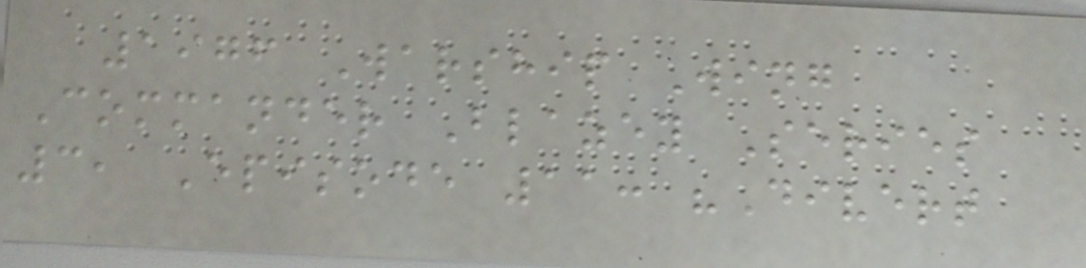1976 Warship Wing
Commander Blazey Series
3, Episode 11: "Divert
